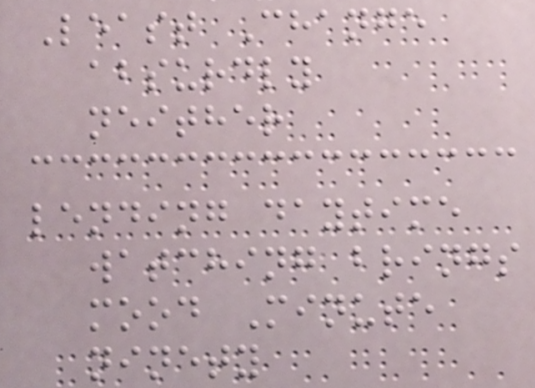Least Change
absurdly
neither
lending daytime
watching brings
mood Minute
ninety
